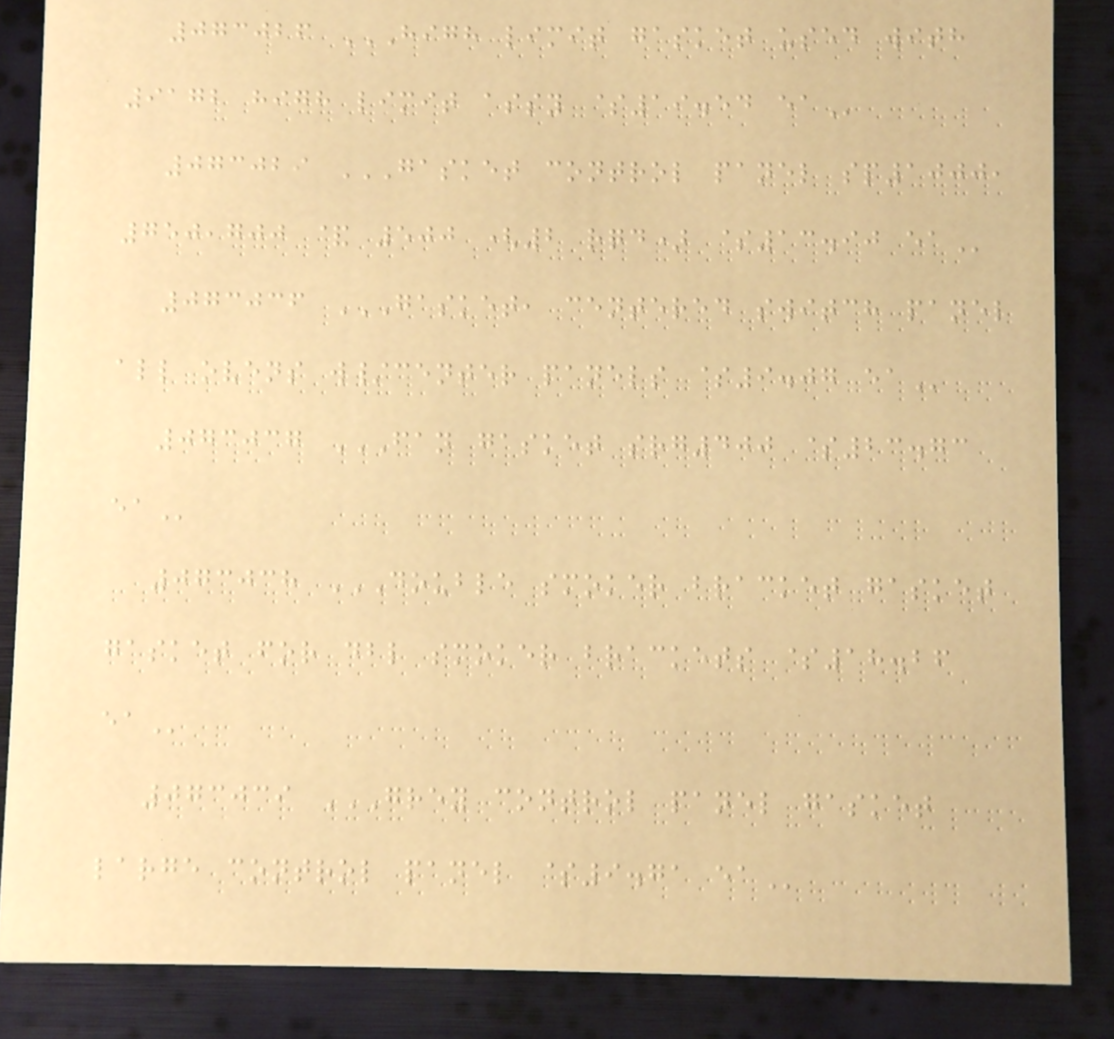073026 HIGH LIMIT GASKET USED WITH
9172 HIGH LIMIT ASSY $19.54 EA
073029 GASKET CONTROL PANEL SP1000,
750,700 & 500 (2 RQD) $13.90 EA
073036 GASKET, CENTERED SWITCH PANEL
ALL OVENS W/CENTER PANELS $9.07 EA
073037 FAN GASKET SRG400 $23.73
EA
073038 DOUBLE SMOKER BRACKET GASKET
GASKET FOR DBL SMOKER BRACKETS $18.26
EA
073039 GREY CONTROL PANEL GASKET
LARGE CONTROL PANEL $9.71 EA
